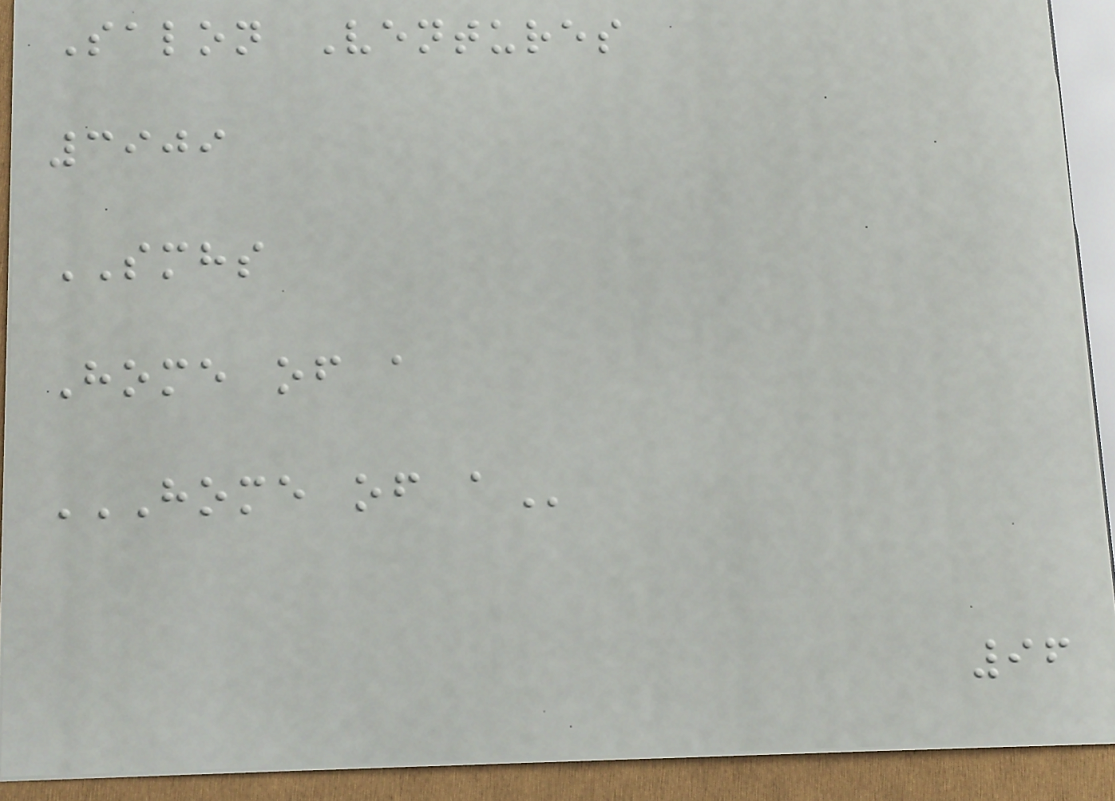Salon Ventures
3909
SMHS
Home of a
HOME OF A
96
